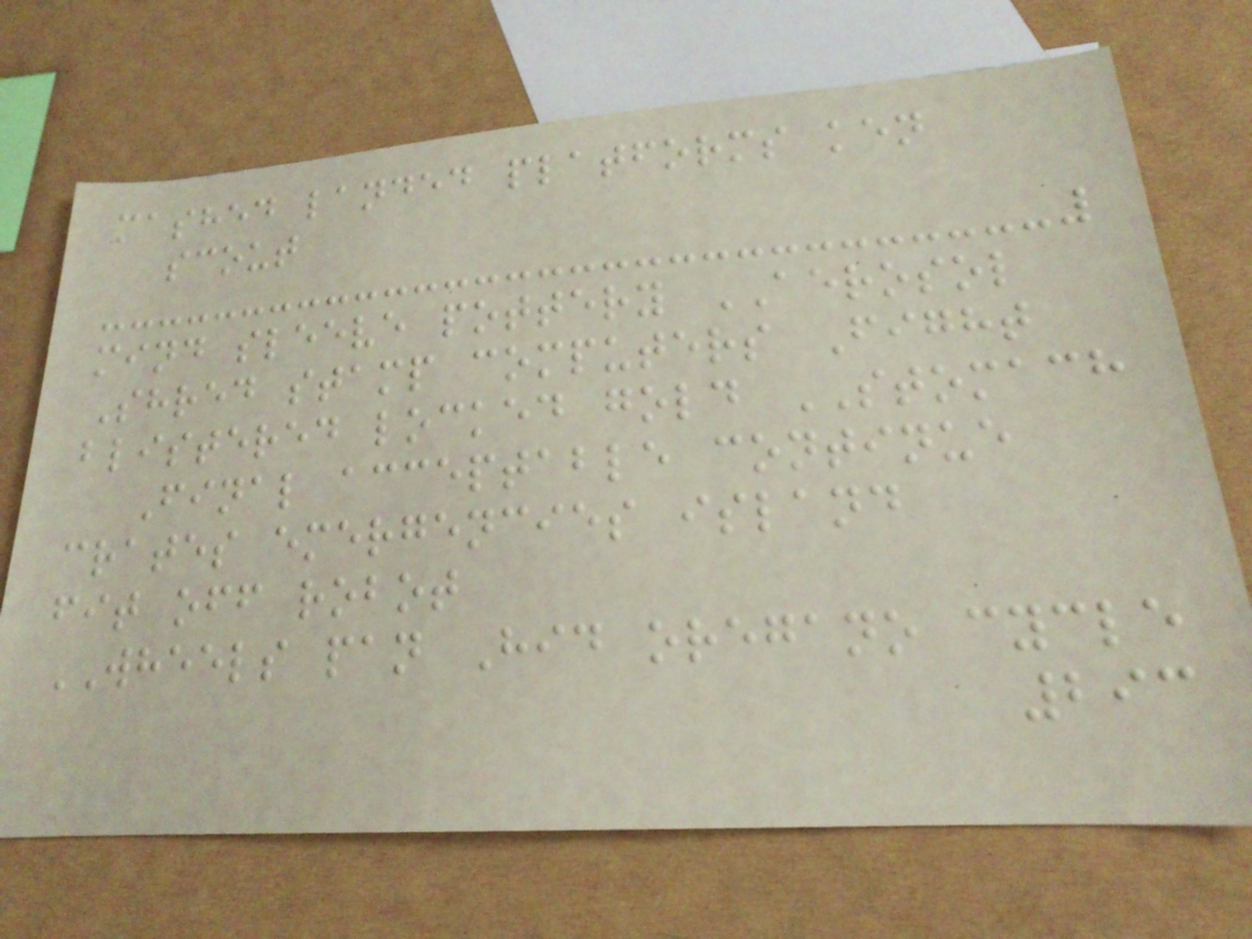mashed landed platforms ken
scout
mind sleeve pottery AEROSOL
Shred stamp computers Fight
blistered locked gold STOMACH
Final acceptable continue
crates emergencies island
fit off robot
WHEELS pan Hid oregano cycle
293
